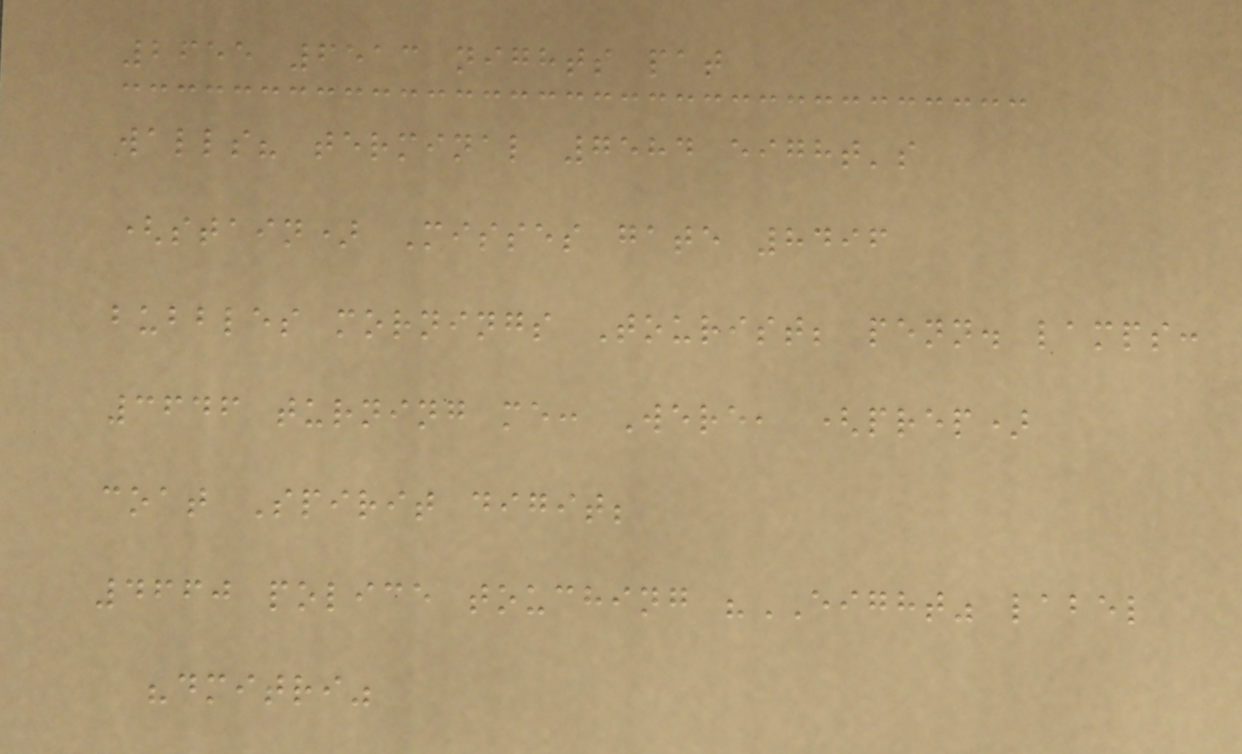2655 6513 nights pat
walls? terminal 7584 eight's
(stain) Misses gate 8496
bubbles mornings Tourist; penn. lamps:
3646 turning me: Were, (prep)
coat Spirit digit;
4660 police touching "EIGHT" label
"dmitri"
